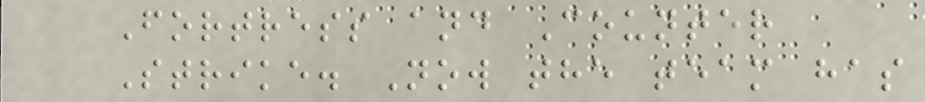Fortress and Counter
Strike. Now the team has
